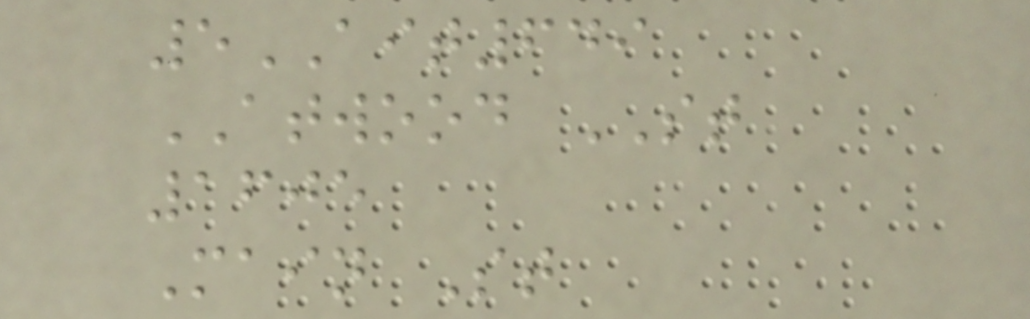5AIT649
ATWOOD ST
1605
Main St
